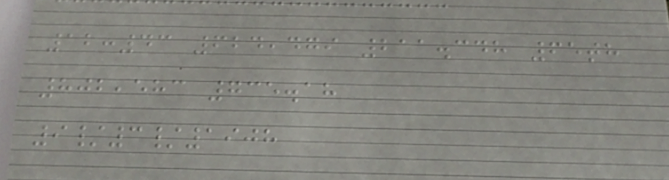12:43 624,479 211.348 65th
802,583 735.18
9/3/1908
